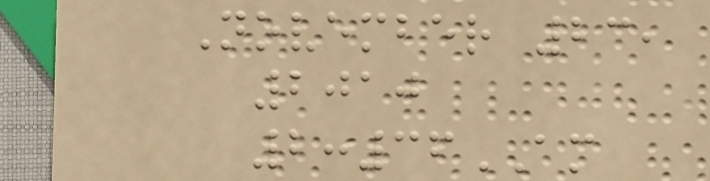November 23,
2010
2:36AM
